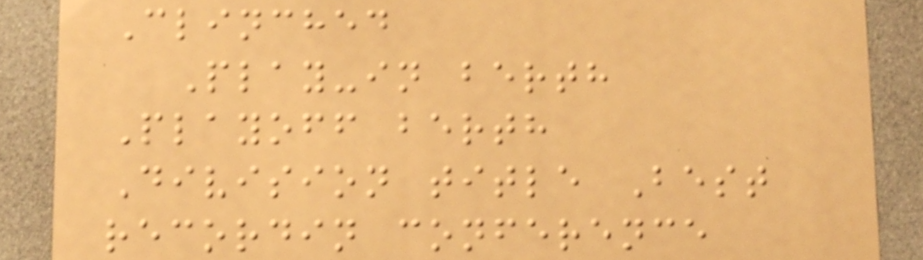Clinched
Play-in berth
Playoff berth
Division title Best
recordin conference
